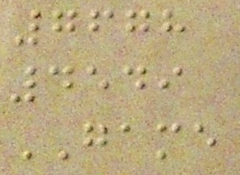7678
4549
GAME
